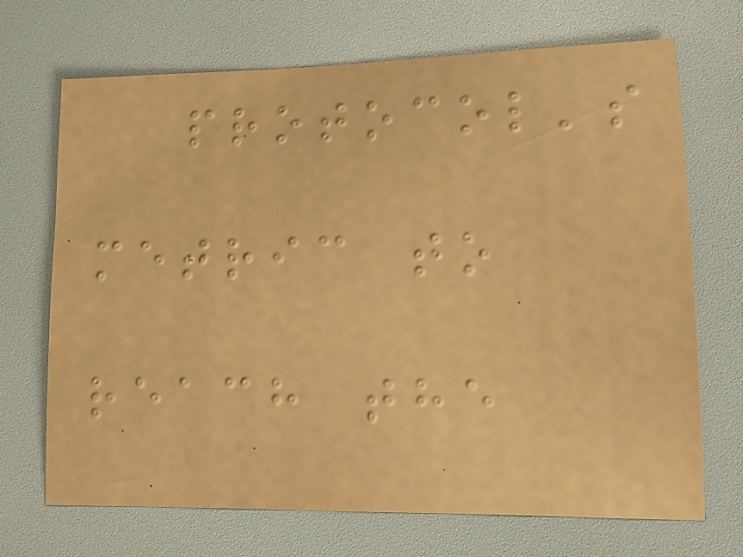protocol's
metric to
reach the
